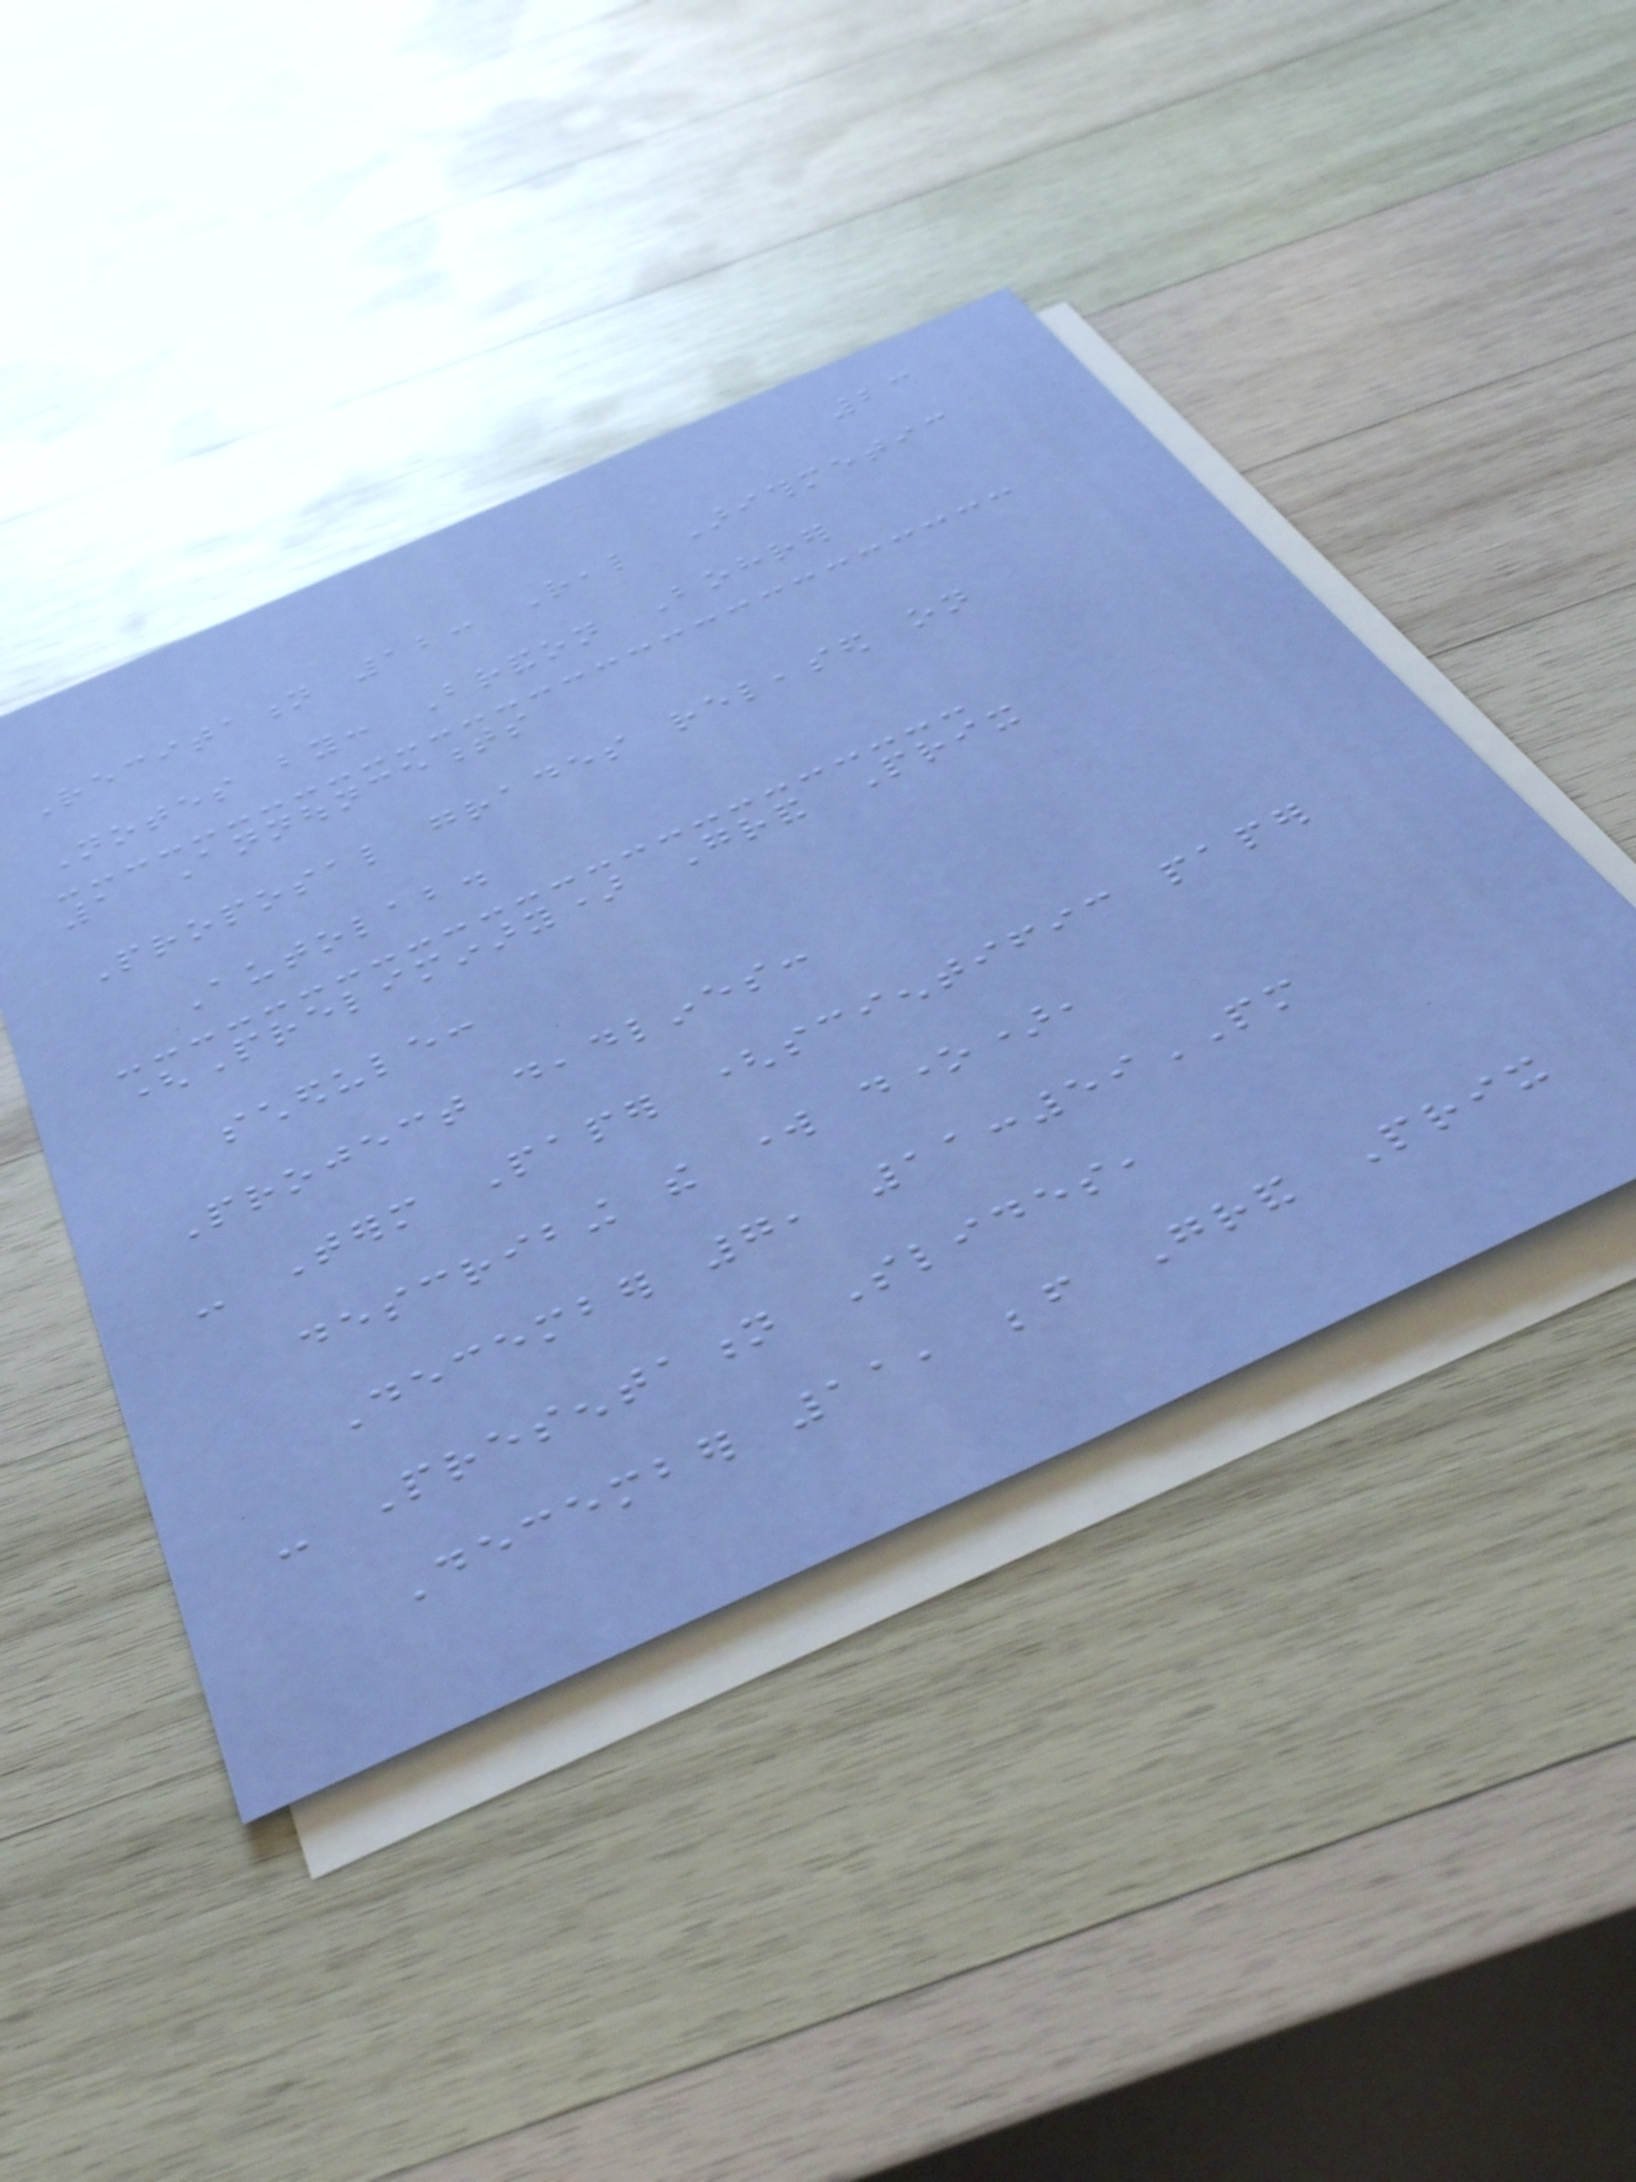23
Recitation 12: Real Arithmetic
Notes by: Brandon Bohrer
1 Announcements
Proposal grades released on
Autolab.
(Preliminary) Grand Prix
schedule:
Project deadlines:
- Term Paper (scientific paper
describing the work done),
December 7, 11:59PM
- Presentation Slides,
December 11, before Grand Prix
